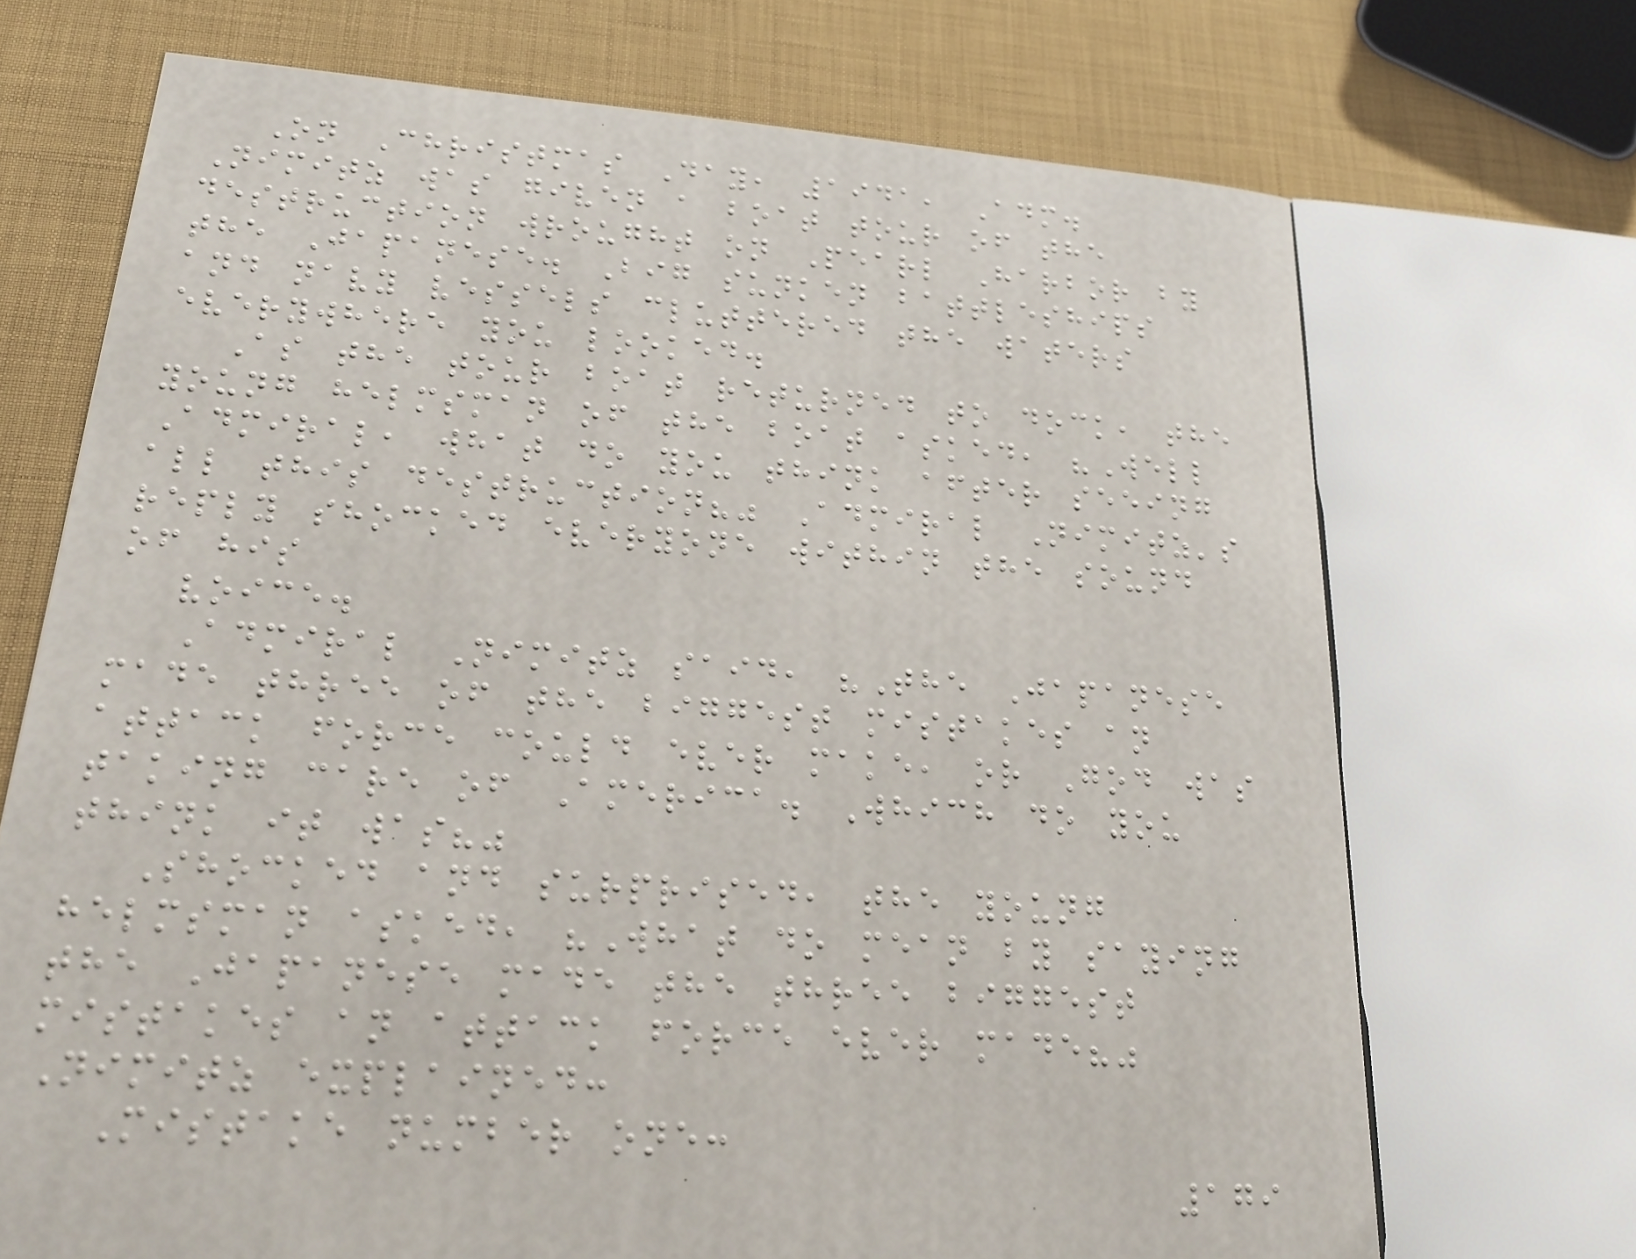On Christmas Day, 1941, Adm.
Nimitz was given a boat tour of the
destruction wrought on Pearl Harbor by
the Japanese. Big sunken battleships
and navy vessels cluttered the waters
everywhere you looked.
As the tour boat returned to dock, the
young helmsman of the boat asked, "Well
Admiral, what do you think after seeing
all this destruction?" Admiral Nimitz's
reply shocked everyone within the sound
of his
voice.
Admiral Nimitz said, "The Japanese
made three of the biggest mistakes an
attack force could ever make, or God was
taking care of America. Which do you
think it was?"
Shocked and surprised, the young
helmsman asked, "What do mean by saying
the Japanese made the three biggest
mistakes an attack force ever made?"
Nimitz explained:
Mistake number one:
179
